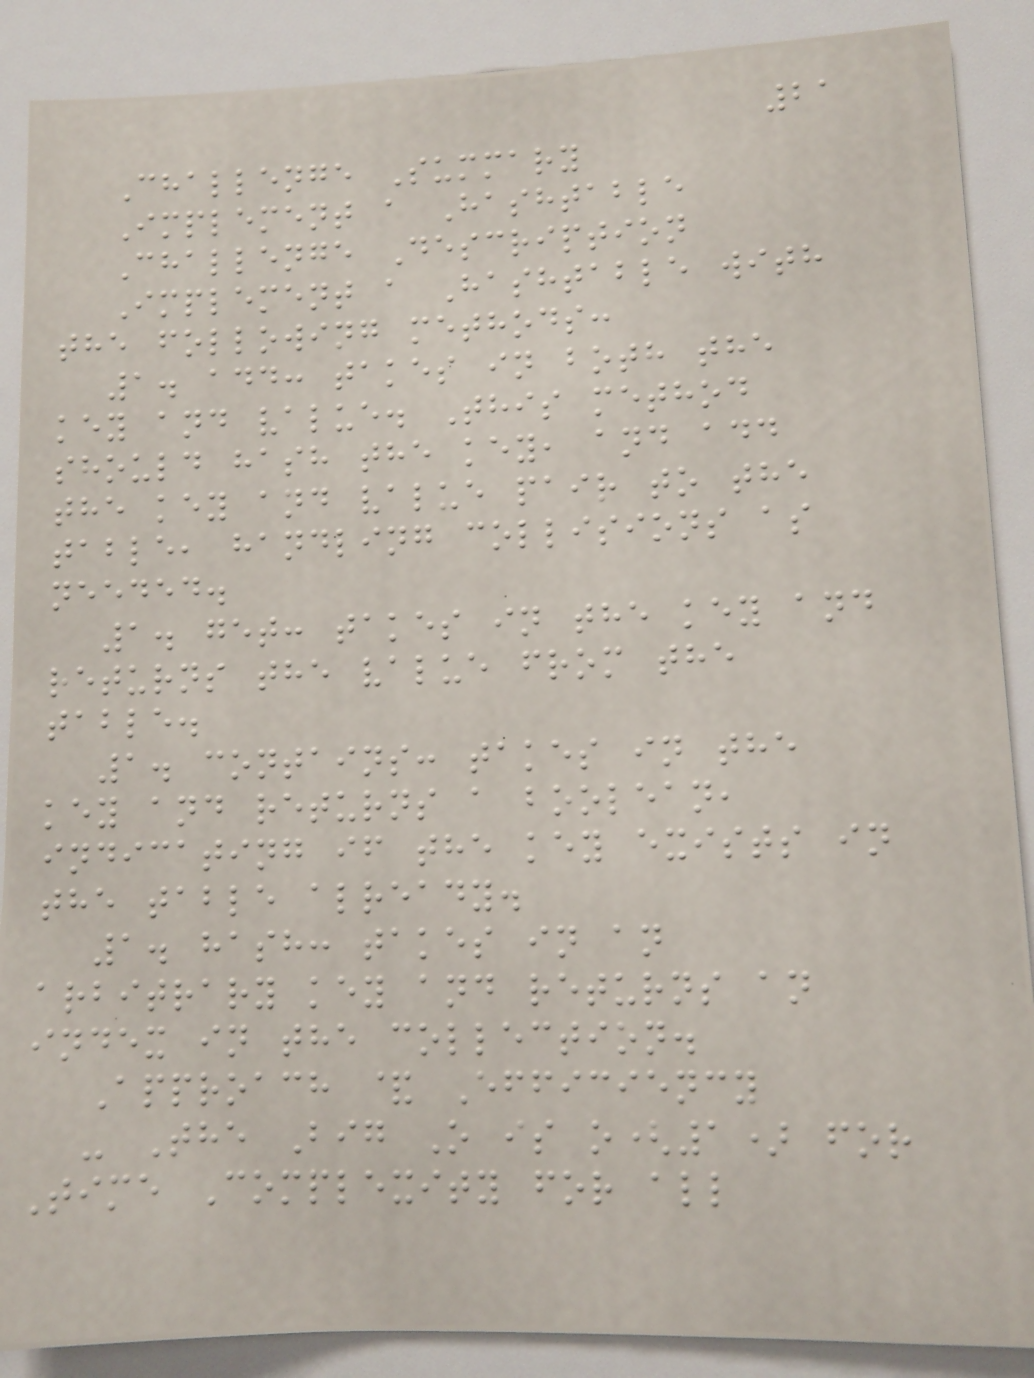21
Challenge Summary
Implement a Hashtable
Challenge Description
Implement a Hashtable with
the following methods:
1. add: takes in both the
key and value. This method
should hash the key, and add
the key and value pair to the
table, handling collisions as
needed.
1. get: takes in the key and
returns the value from the
table.
1. contains: takes in the
key and returns a boolean,
indicating if the key exists in
the table already.
1. hash: takes in an
arbitrary key and returns an
index in the collection.
Approach & Efficiency
- The Big O is o(1) for
Time Complexity for all
